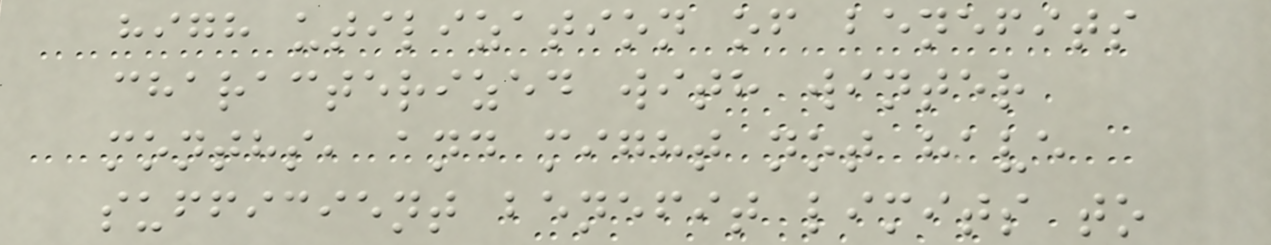high utilization of benefits
characterized with winter
months, and might not have
sufficient benefit limits to
